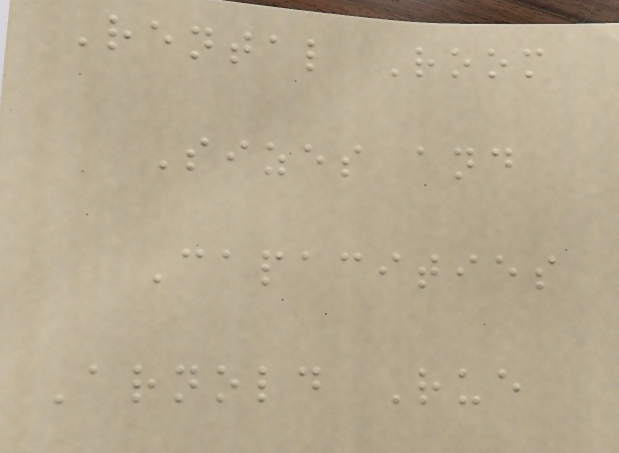Rental Room
Sizes and
Capacities
Arnold Rue
